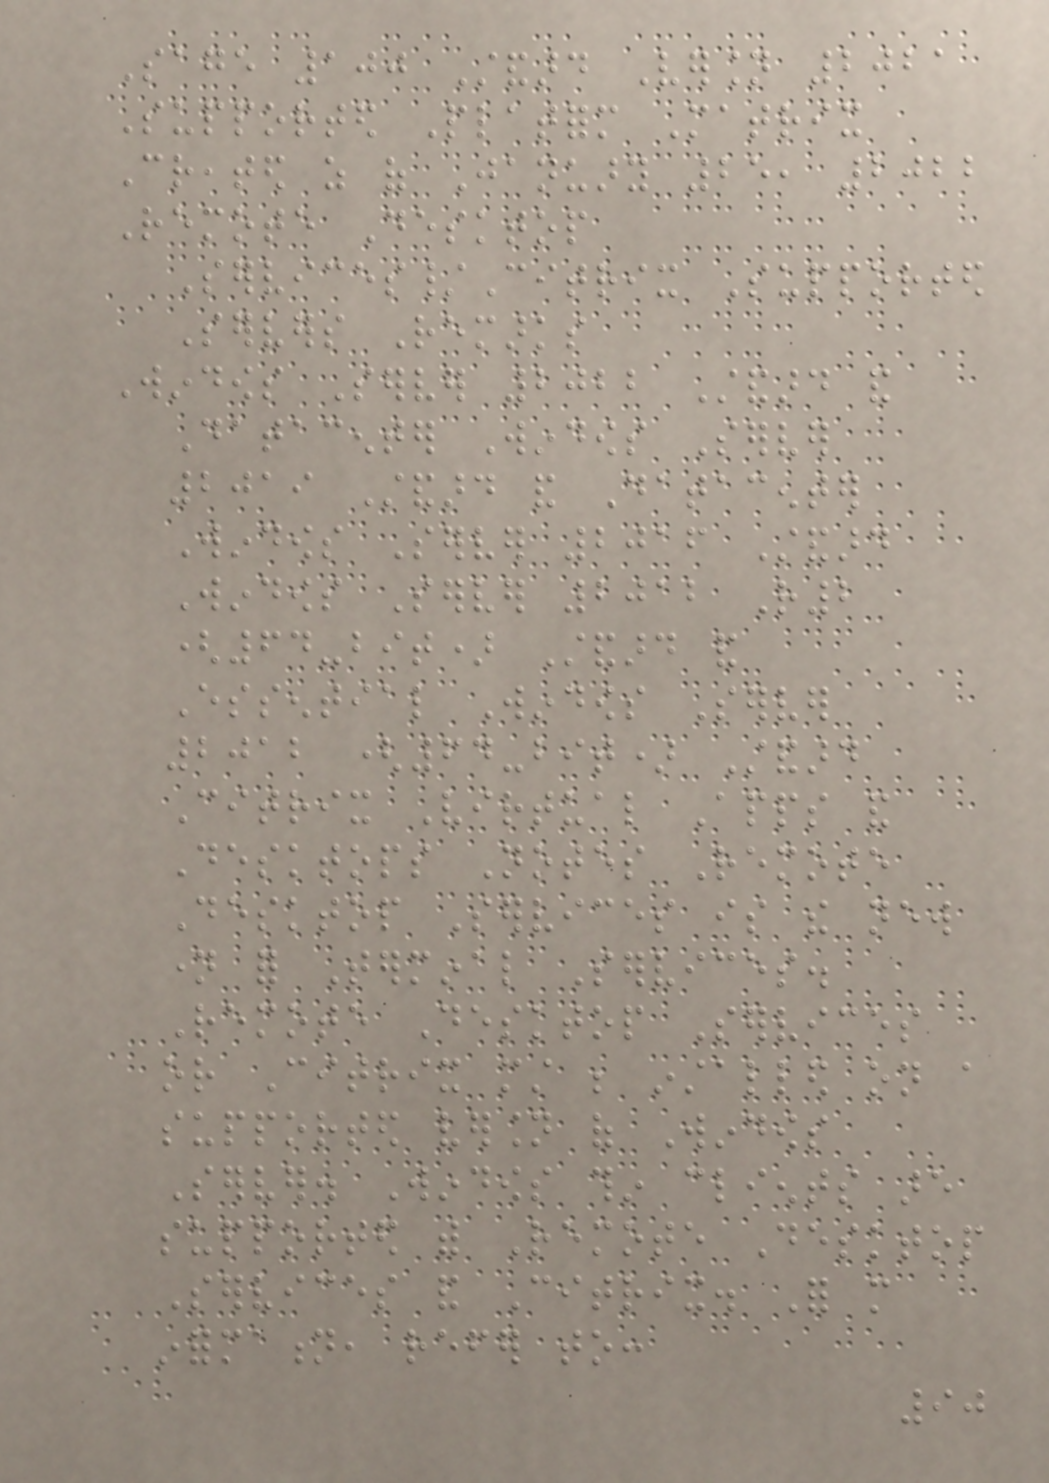Sage 100 Standard Version 2021
Supported Platform Matrix
Created as of January 25, 2022
Remote Desktop
Services/Citrix Supported
Servers Remarks
Windows Server 2022 Standard and
Datacenter Windows Server
2019 Standard and Datacenter
Windows Server 2016 Standard
Windows Server 2012 R2
(64-bit) Standard and
Essential Windows Server
2012 (64-bit) Standard
Citrix Virtual Apps and
Desktops Notes Remote
Desktop Services is the new
name for Terminal Services.
Remote Desktop Services
or Citrix must be installed on a
supported version of Windows
Server. Windows thin clients are
supported with Remote Desktop
Services and Citrix. For more
information, refer to:
90
